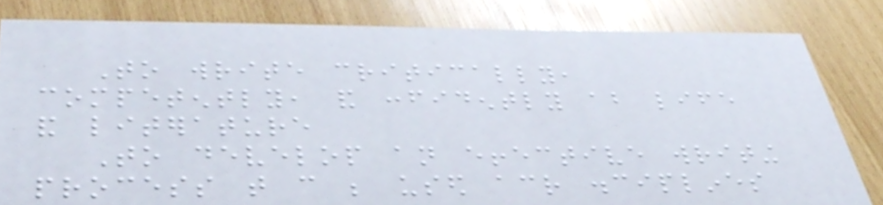To write critically,
competently, and confidently about life
and literature
To develop an effective writing
process that can be used across disciplines
